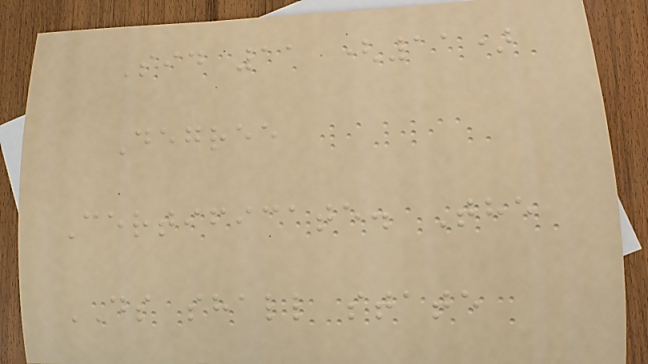Sid 11 (11)
Degree
Certificate. The
DS shall state
